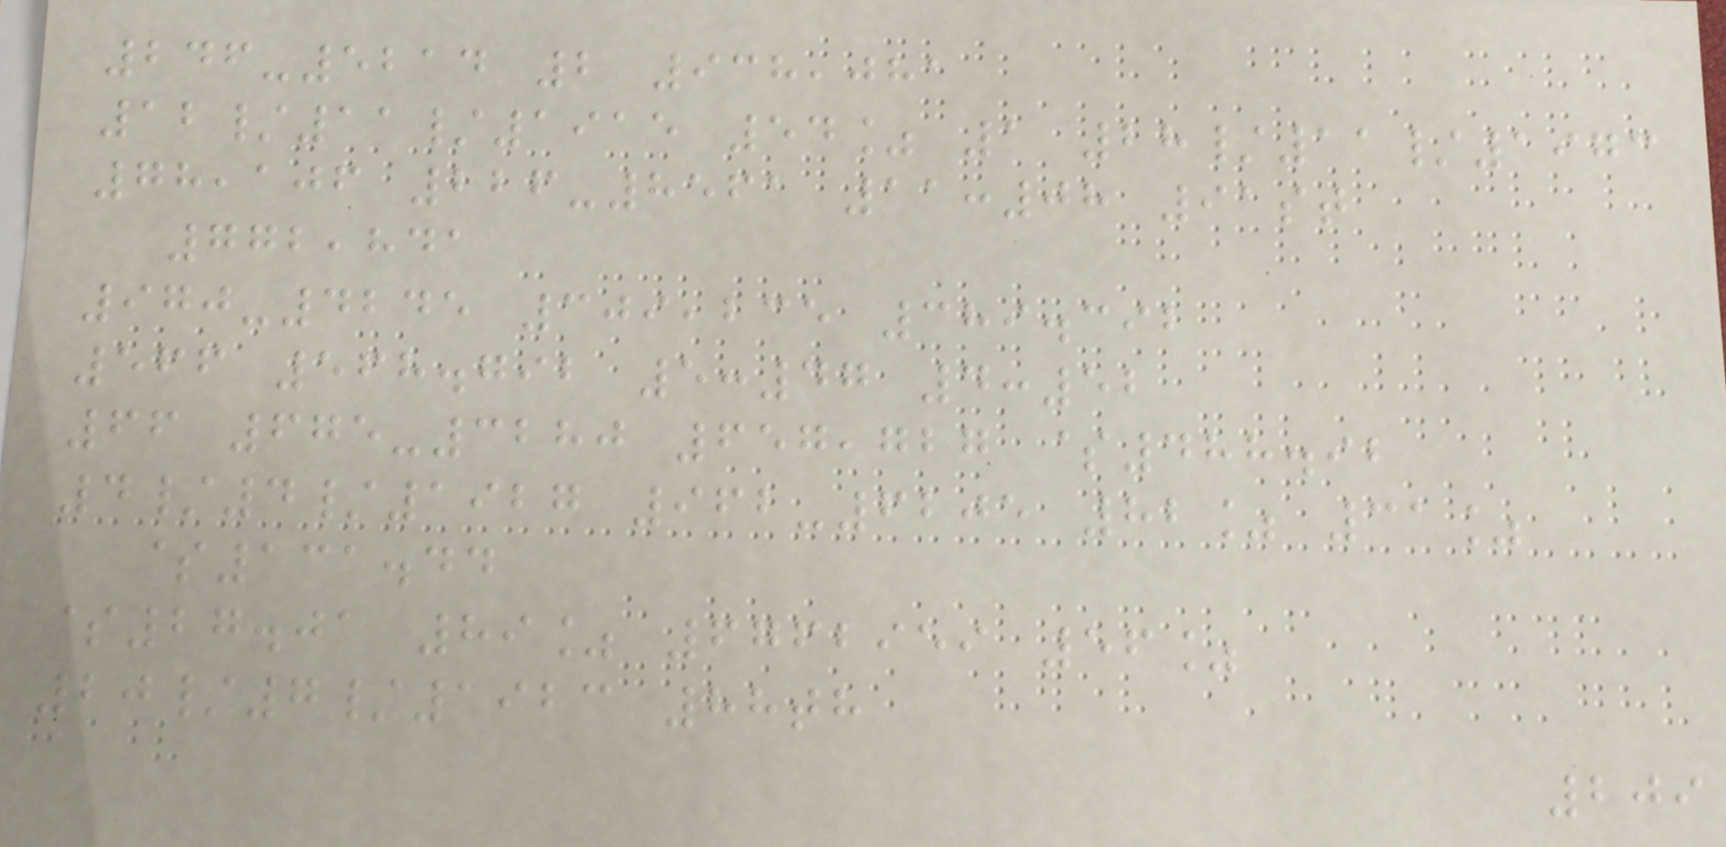246-5214 2 938,081
12/11/1915 54% 1 28/11/1973
78,106 226-8561 11:08 91st
772,841
970-4245 309,235 389.392
566 568.792 5:47 4:52
66 675-3280 657,727 $488.92
4/4/1927 962-6205 82% 31%
$131.44
$27.01 89% 6762959 56%
20/7/1923 88th
209
